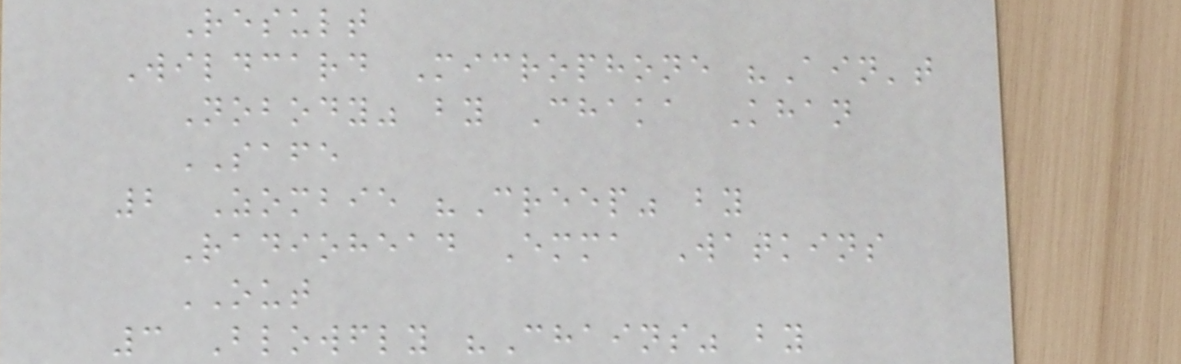Result
Wildcard Microphone "Ain't
Nobody" by Chaka Khan
SAFE
2 Zombie "Creep" by
Radiohead Emma Watkins
OUT
3 Blowfly "Chains" by
